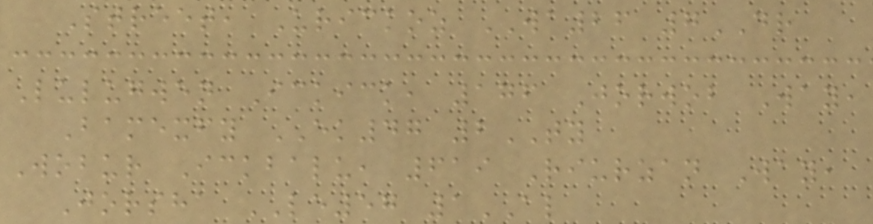Street, Urickoz WA26 7DR
Lulugwen Ickick, 176 Jorwob Way,
Bamexfy EK47 2TY
Wobur Ickbalu, 619 Riurzan Way,
Jorsha LE57 1AL
